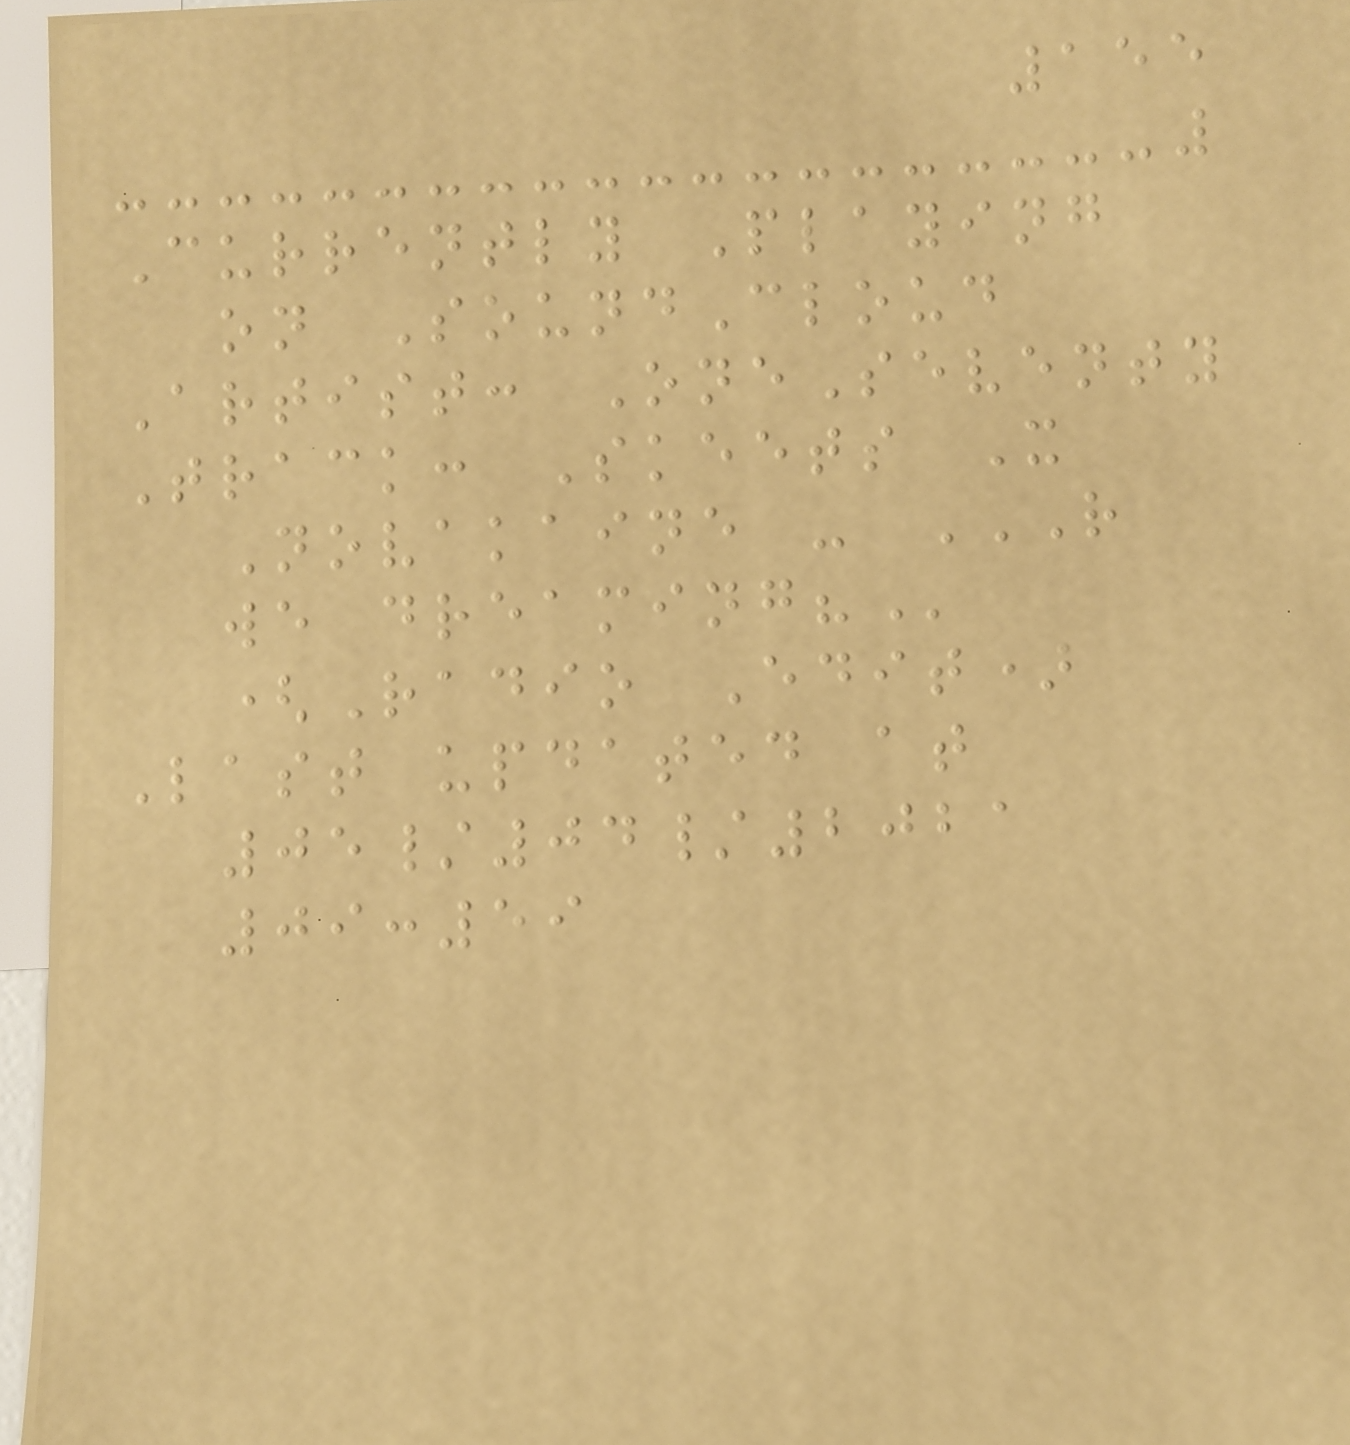155
Currently Playing
on SoundCloud
Artist: OneSeventy
Track: Skeets X
Novakaine - R
WE DREAMING?
(Radio Edit)
Last updated at
05/04/2021
09:59
